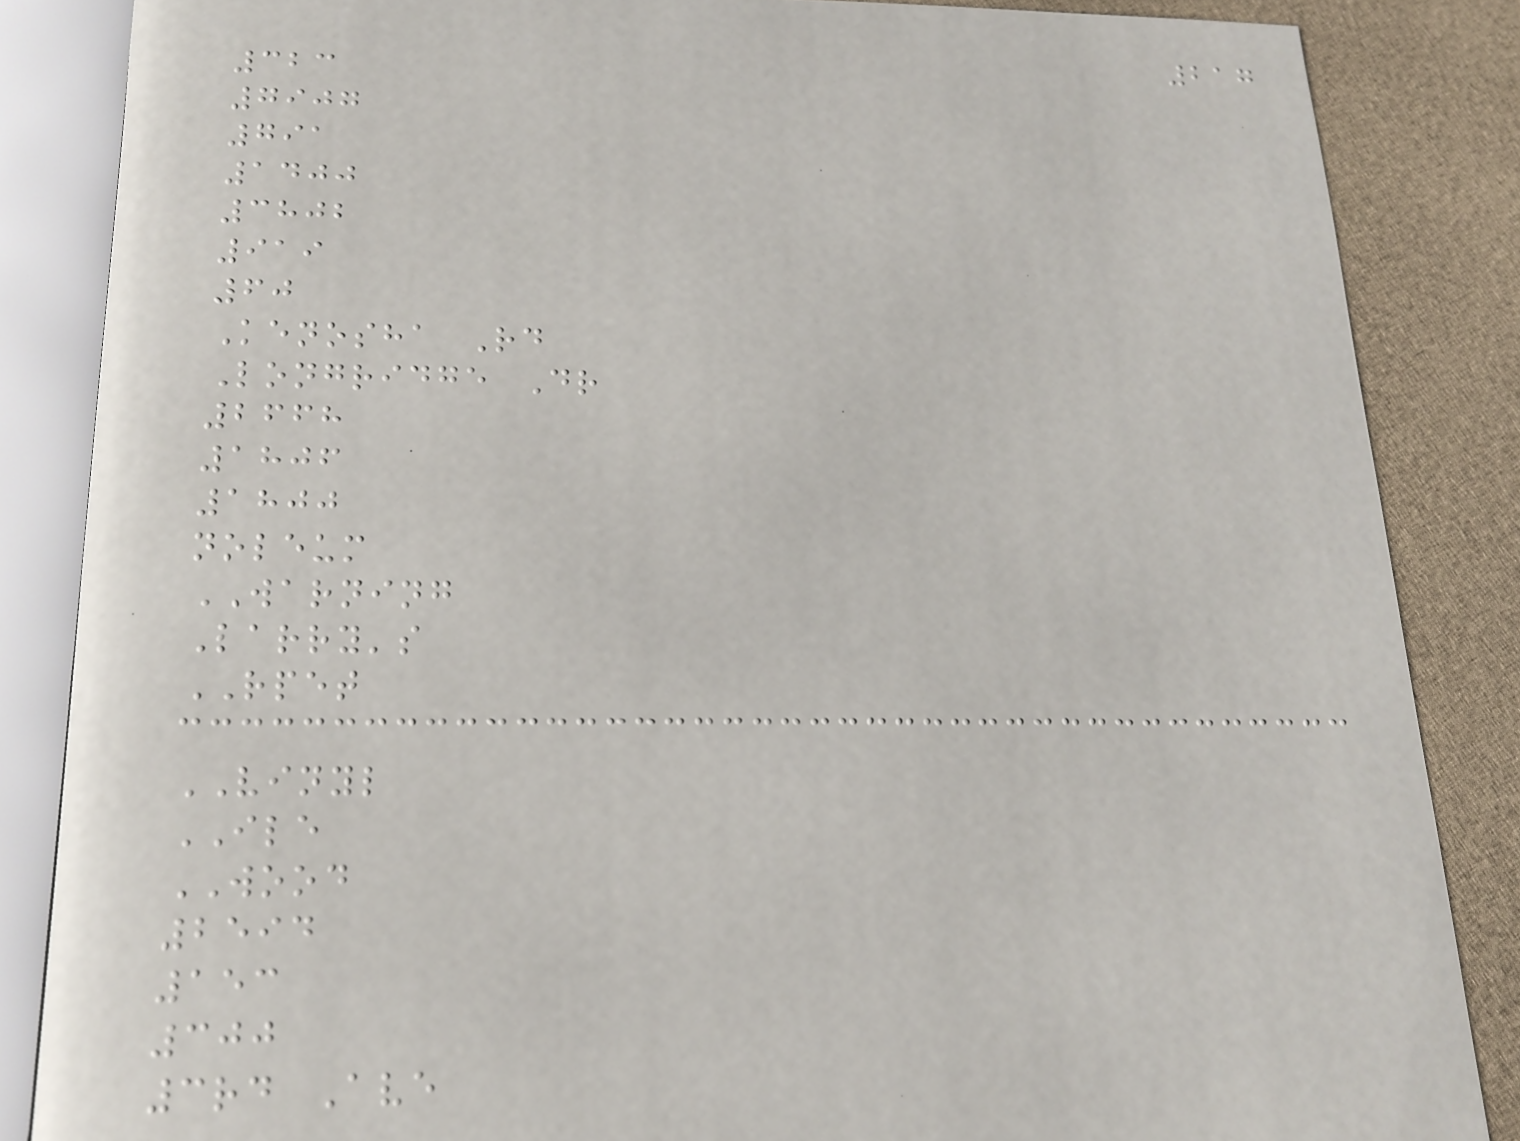217
323
7907
791
1400
3802
919
60
Kenosha Rd
Longridge Dr
2668
1806
1800
noleum
WARNING
Larry's
RPET
VINYL
ILE
WOOD
2594
153
300
3rd Ave
